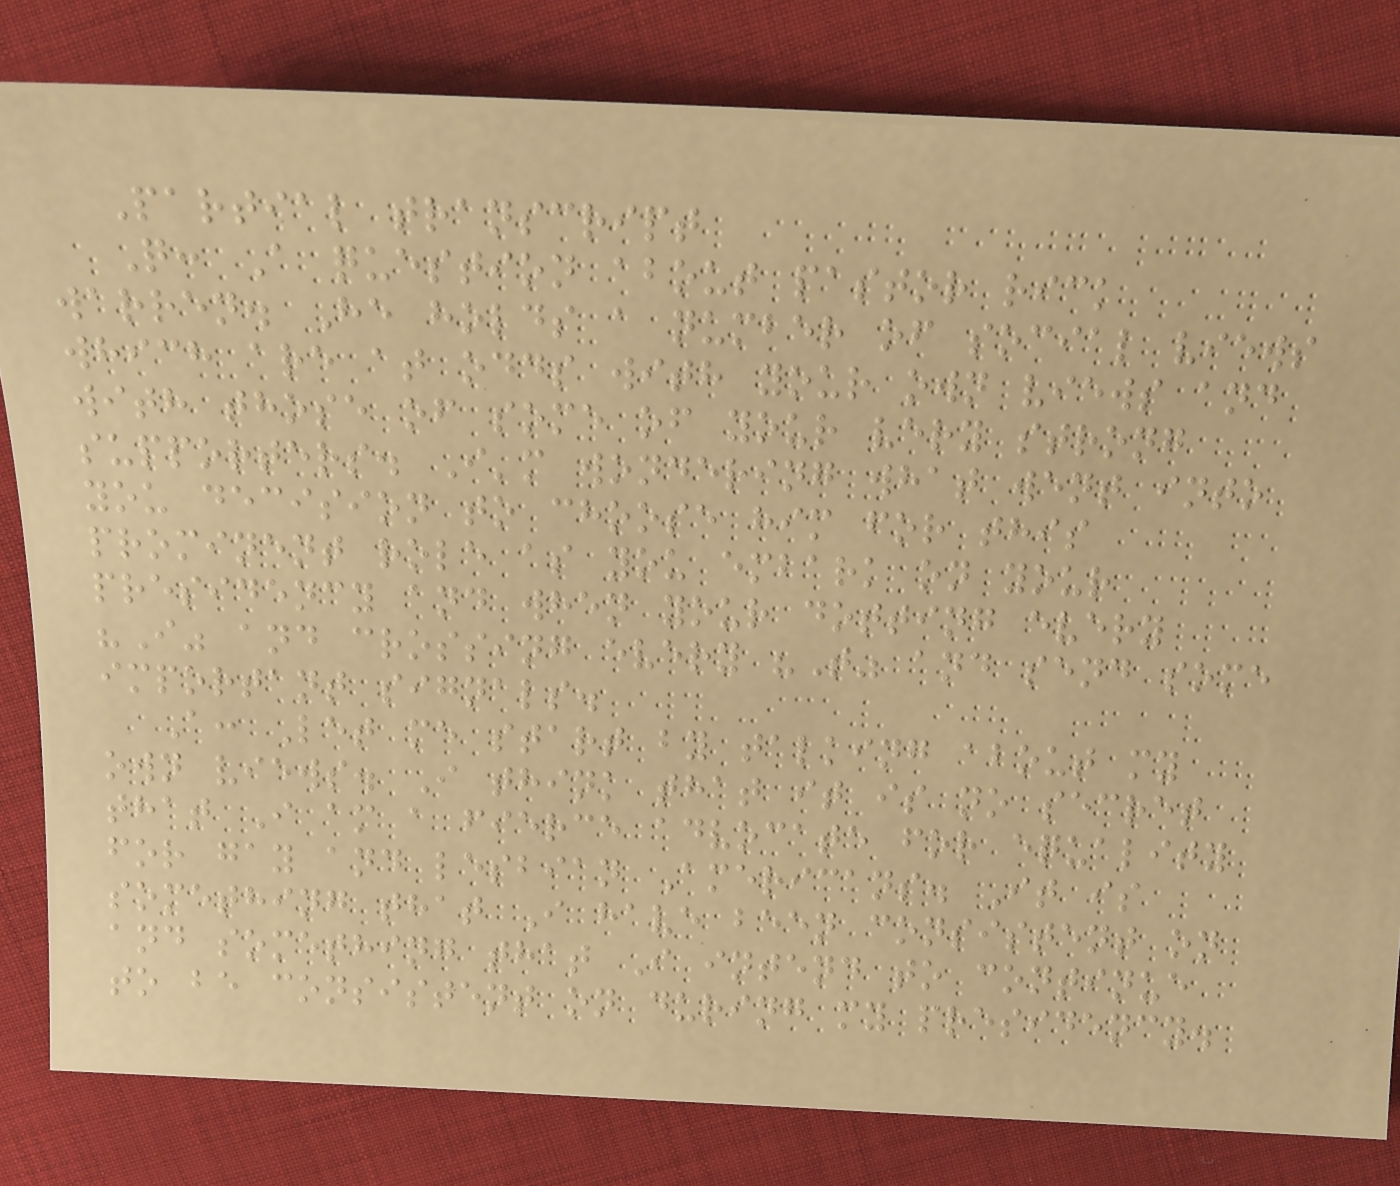Partial transcript
Q: A question about pastor rick
warren. He holds a number of social views
which are at odds with your own views and
with those of some of your very strong
supporters. I'm wondering what went into
you decision to choose him for this
prominent role as you embark on your
presidency and when your dotting every
"I" and crossing every "T" and send some
important signals.
A: Let me start by talking about my
own views. I think that it is no secret
that I am a fierce advocate for equality
for gay and lesbian Americans. It is
something that I have been consistent on
and something that I intend to continue
to be consistent on during my presidency.
